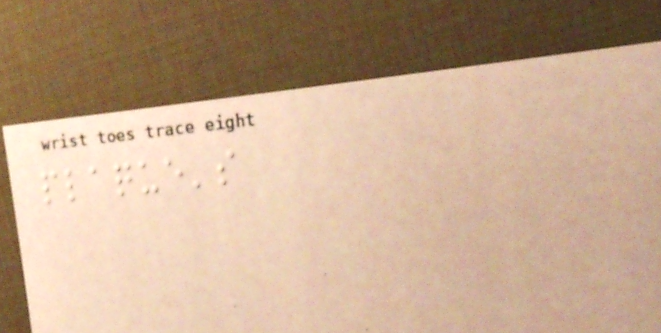plaque's
